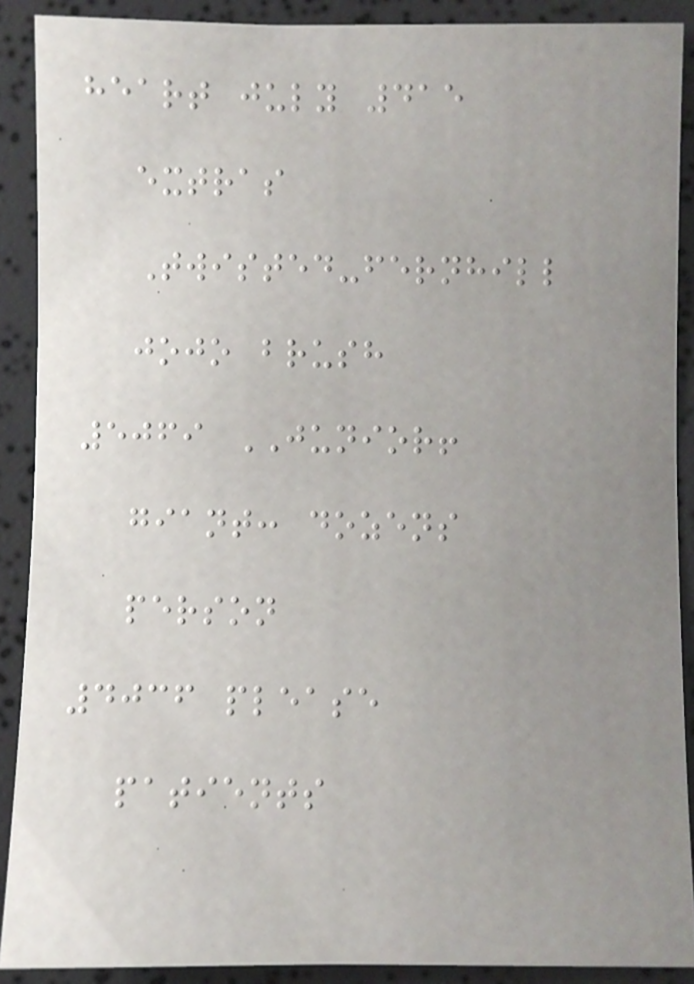heart july 415
extras
Twisted-fernhill
jojo brush
5069 JUNIOR!
giant: dozens
person
4036 please
patients
